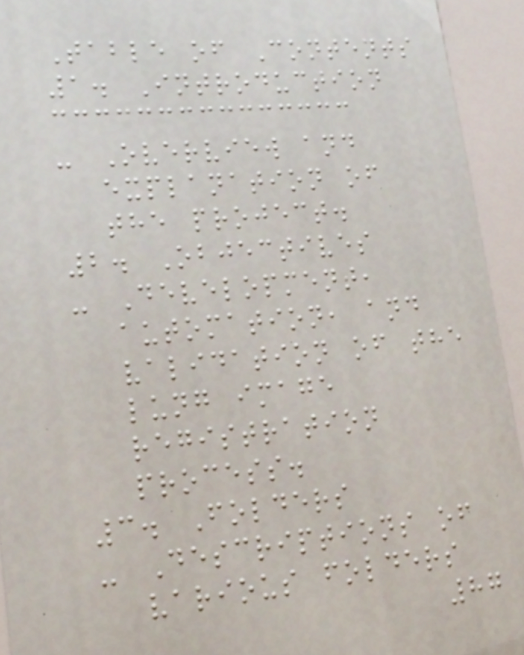Table of Contents
1. Introduction
- Overview and
explanation of
the project.
2. Objectives
- Development,
automation, and
validation of the
lung image
registration
process.
3. Folders
- Descriptions of
various folders
87
